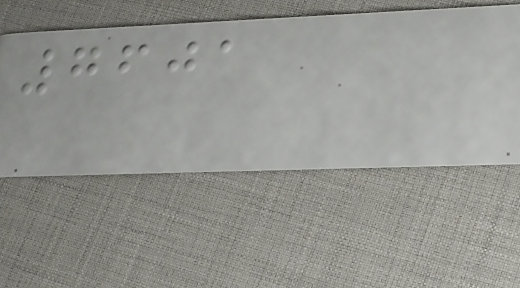7601
